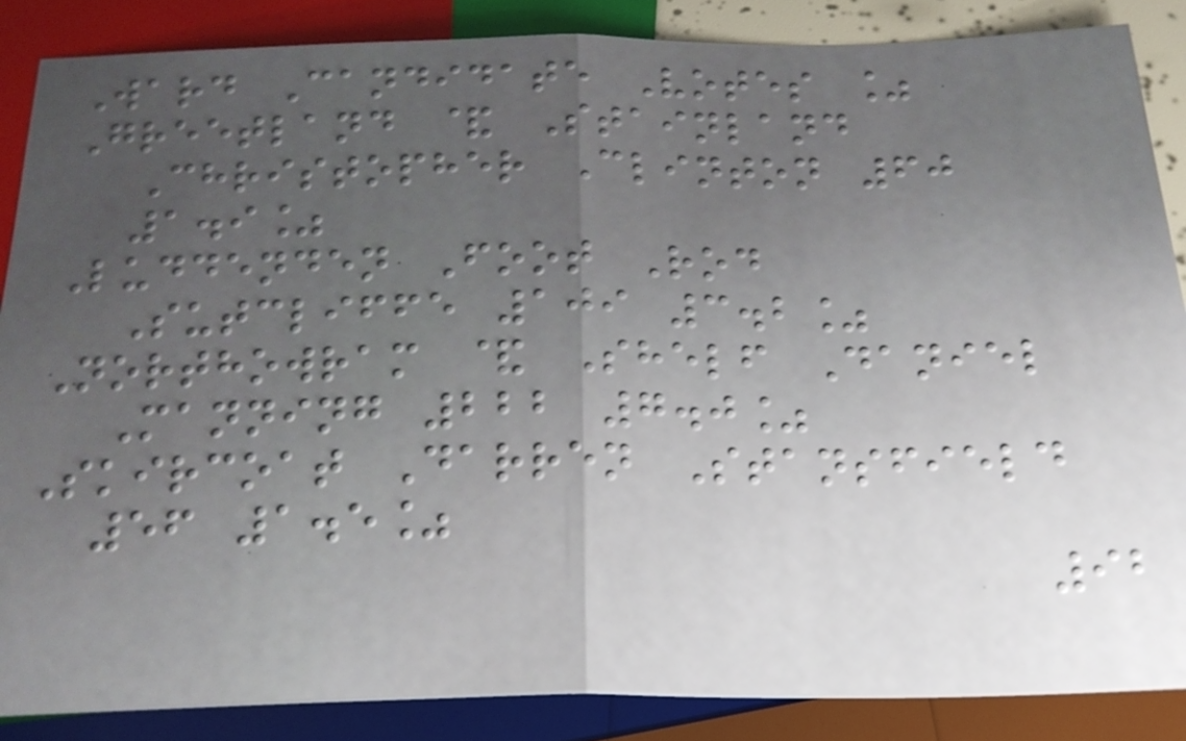Ward Candidate Votes %
Greetland & Stainland
Christopher Clinton 60
1.9%
Luddenden Foot Rod
Sutcliffe 109 3.2%
Northowram & Shelf Daniel
Manning 222 7.0%
Skircoat Darren Stansfield
56 1.5%
92
